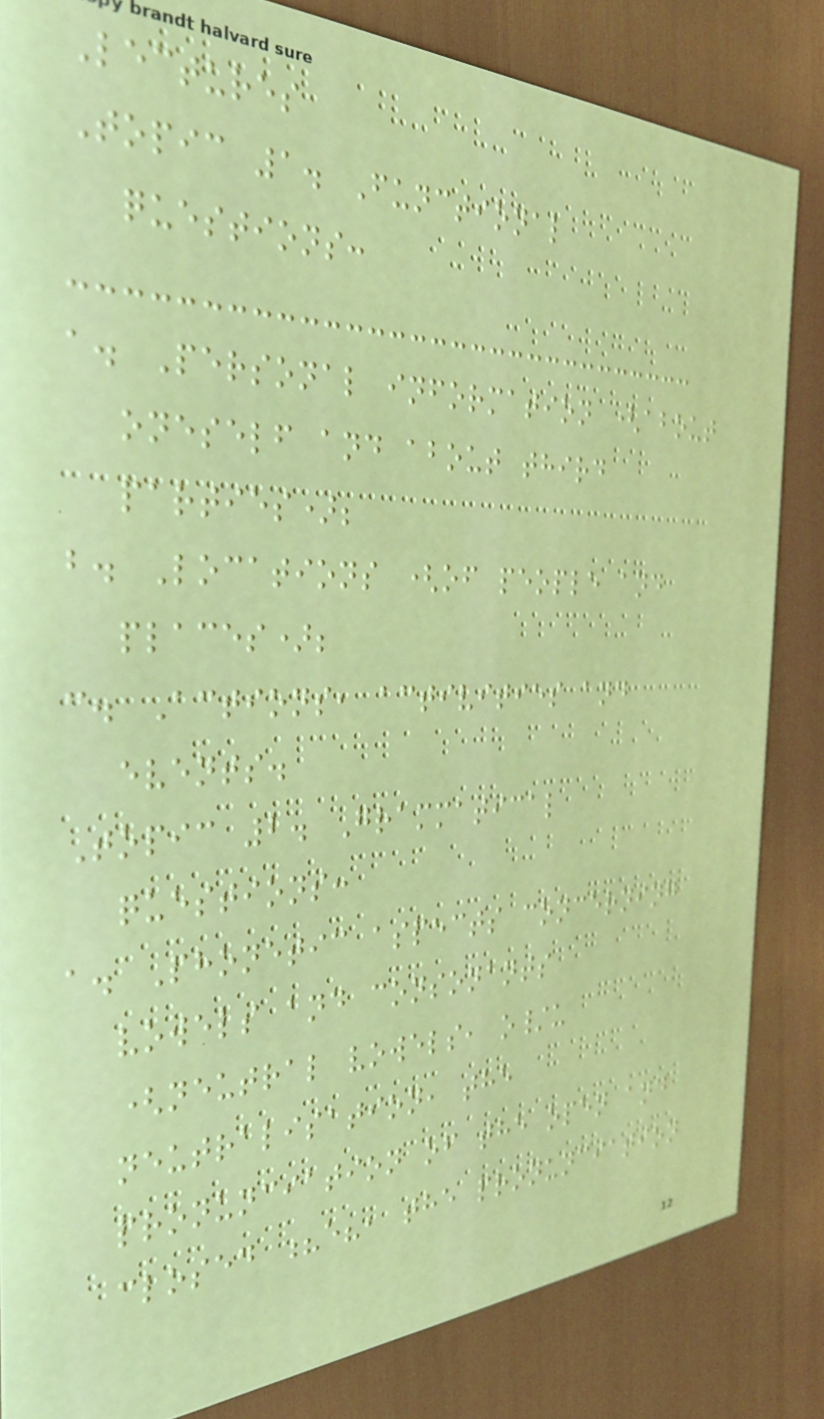Lectures
Topic 1. Functional
questions:
a. Personal information (about
oneself and about third
parties);
b. Locations (of people and
places);
c. Actions, activities and
events.
Topic 2. Grammatical
questions:
a. Phonetic aspects concerning
vowels and consonants
(neutral vowels, o/u
neutralisation, the
pronunciation of the open and
closed ?e?, the pronunciation
